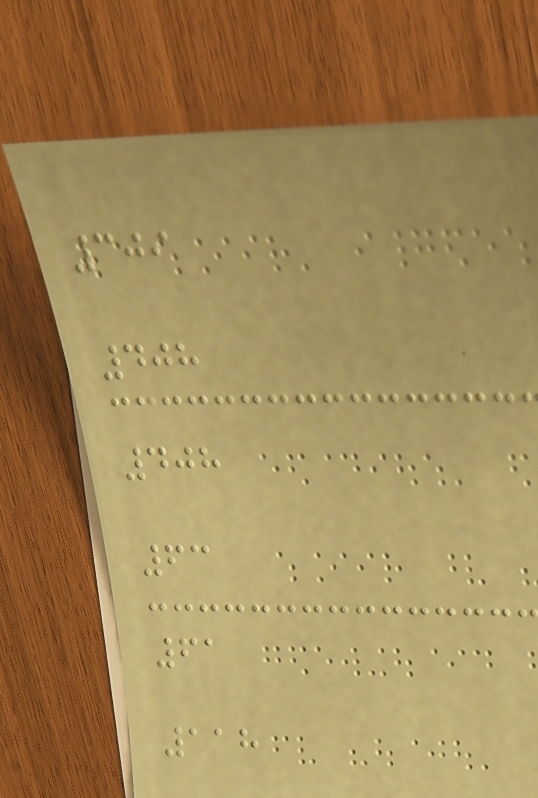309
408
408
63
61
118
